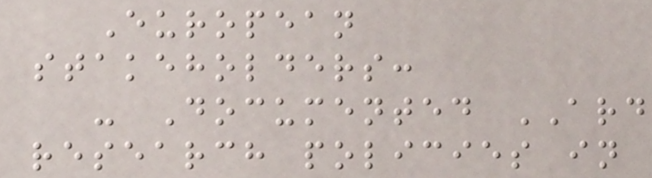European
stakeholders:
- Documented ARD
research policies in
